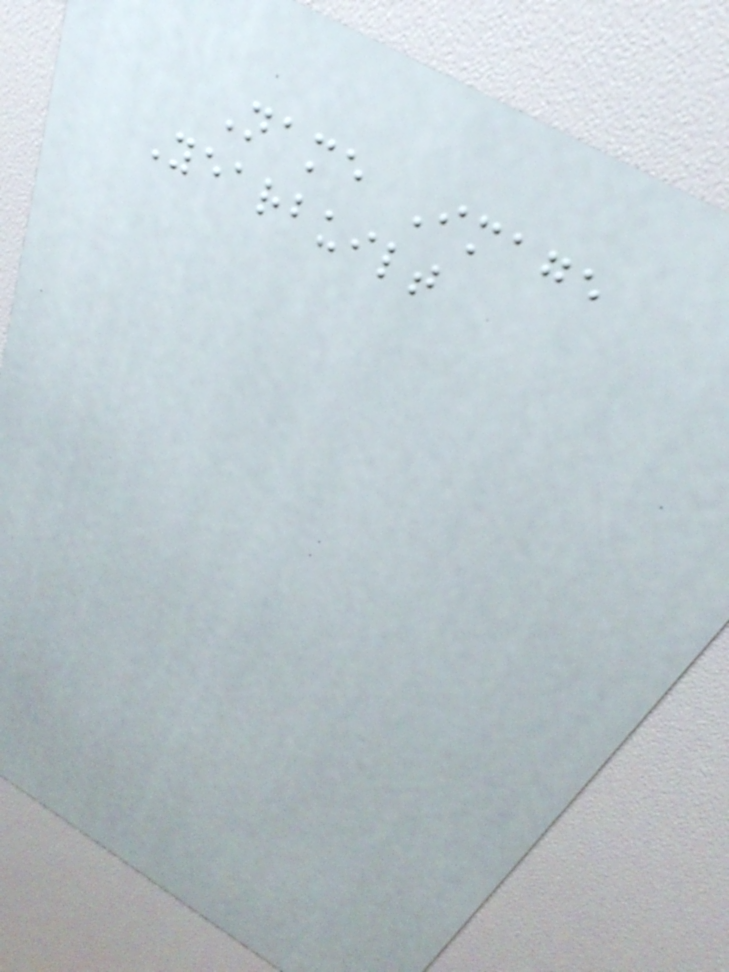Name Image
Yearbuilt
